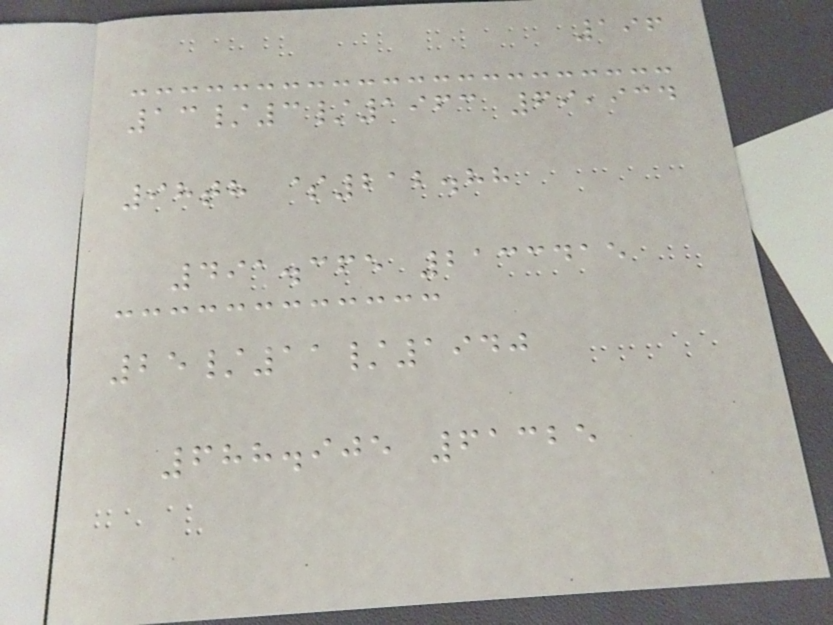196
13/3/1963 69,934
98th $212.88
491.365 2133415
25/11/1940
688.905 61325
